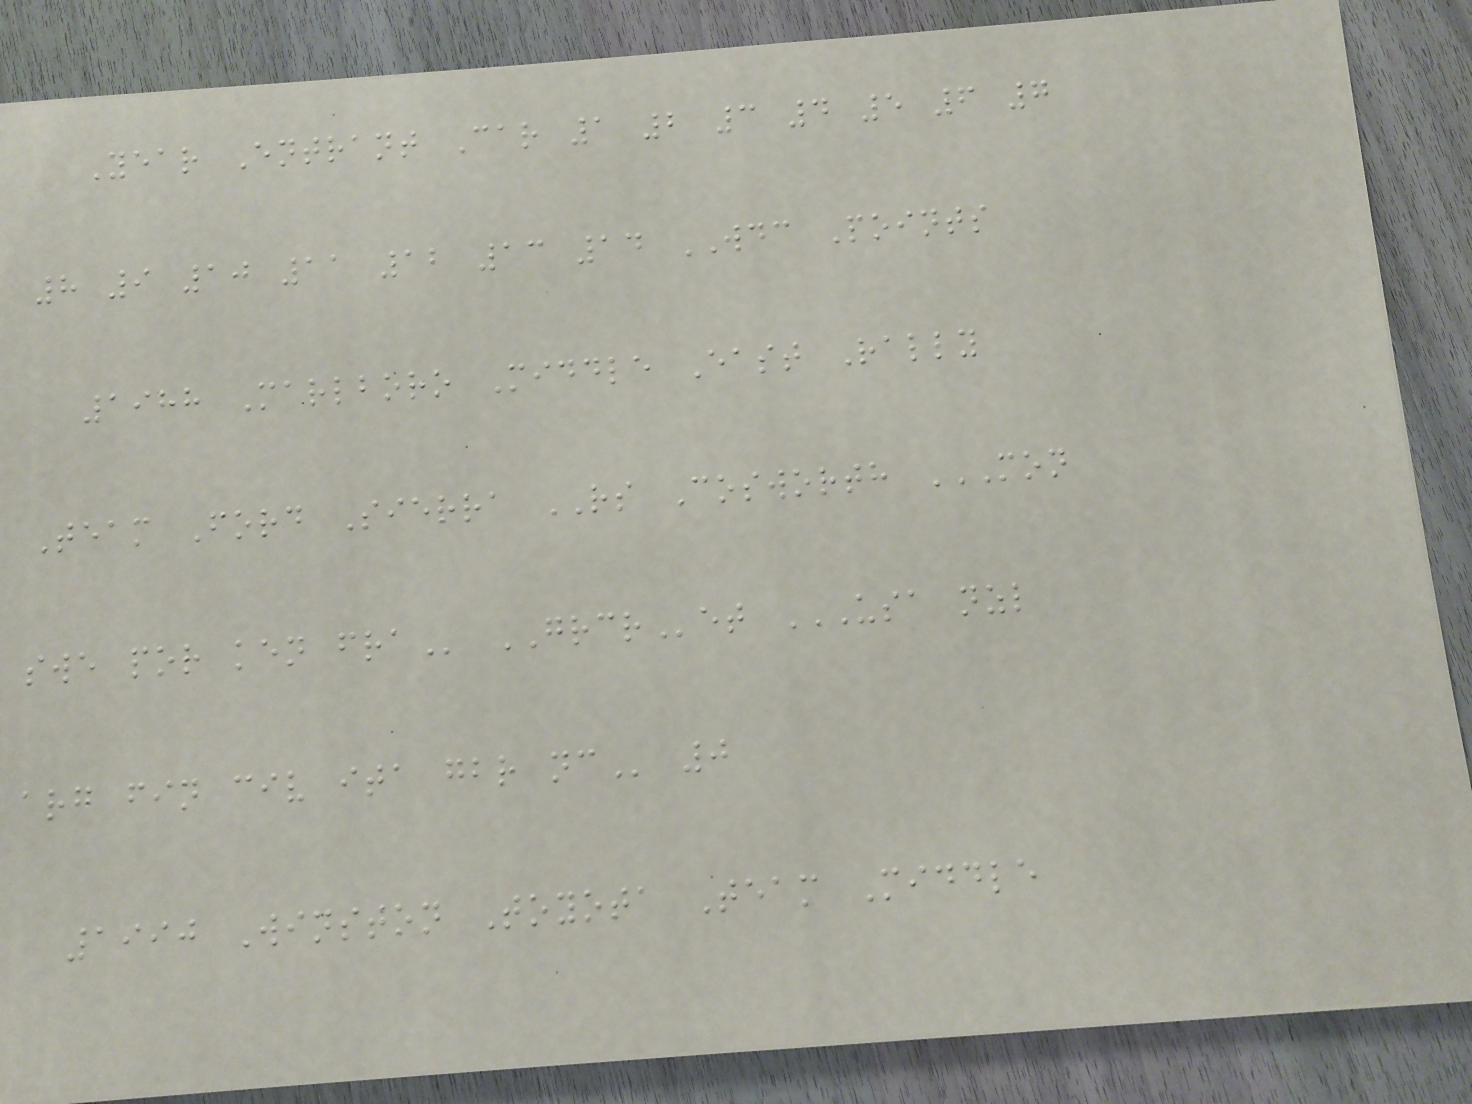Year Entrant Car 1 2 3 4 5 6 7
8 9 10 11 12 13 14 WDC Points
1988 Marlboro Middle East Rally
Team Ford Sierra RS Cosworth MON
SWE POR KEN FRA GRCRet USA NZL
ARG FIN CIV ITA GBR NC 0
1990 Winston Toyota Team Middle
